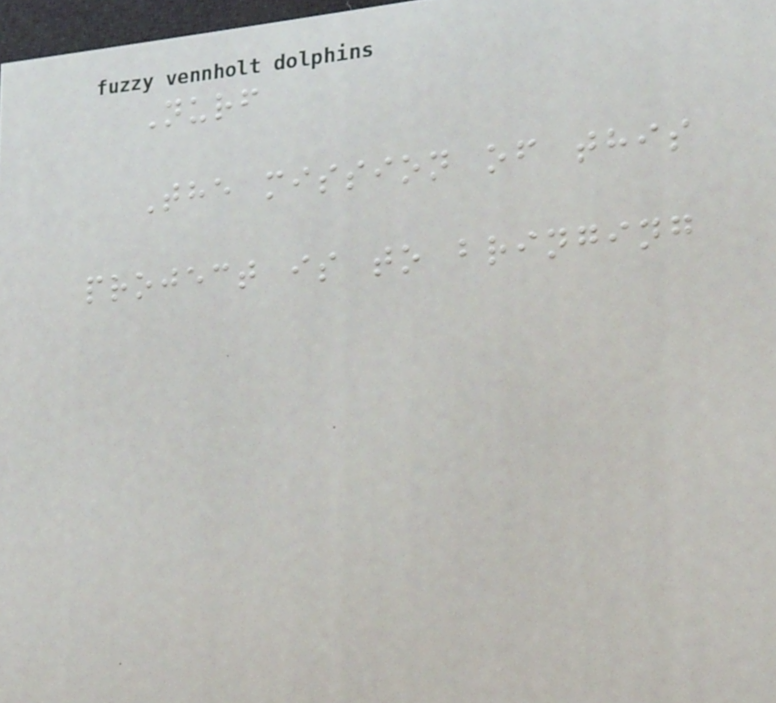Nurf
The mission of this
project is to bringing
